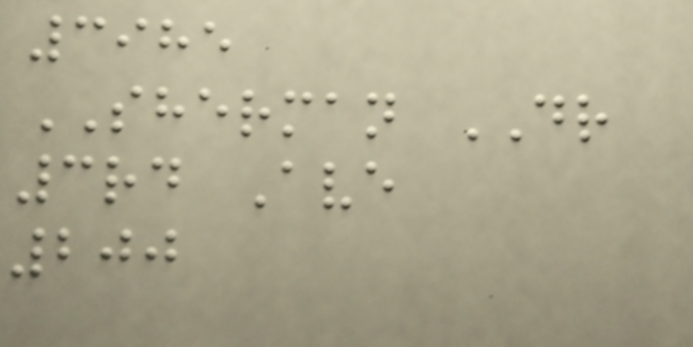3985
SHERMAN DR
3rd Ave
200
